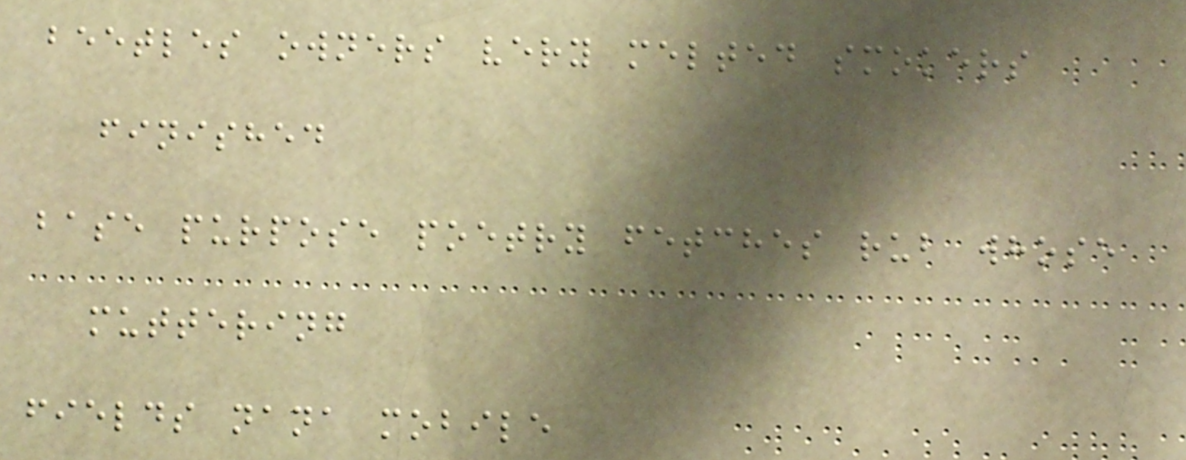beetles owners very melted smokers
finished
base purpose poetry fetches rub whose
muttering
fields nana mobile
